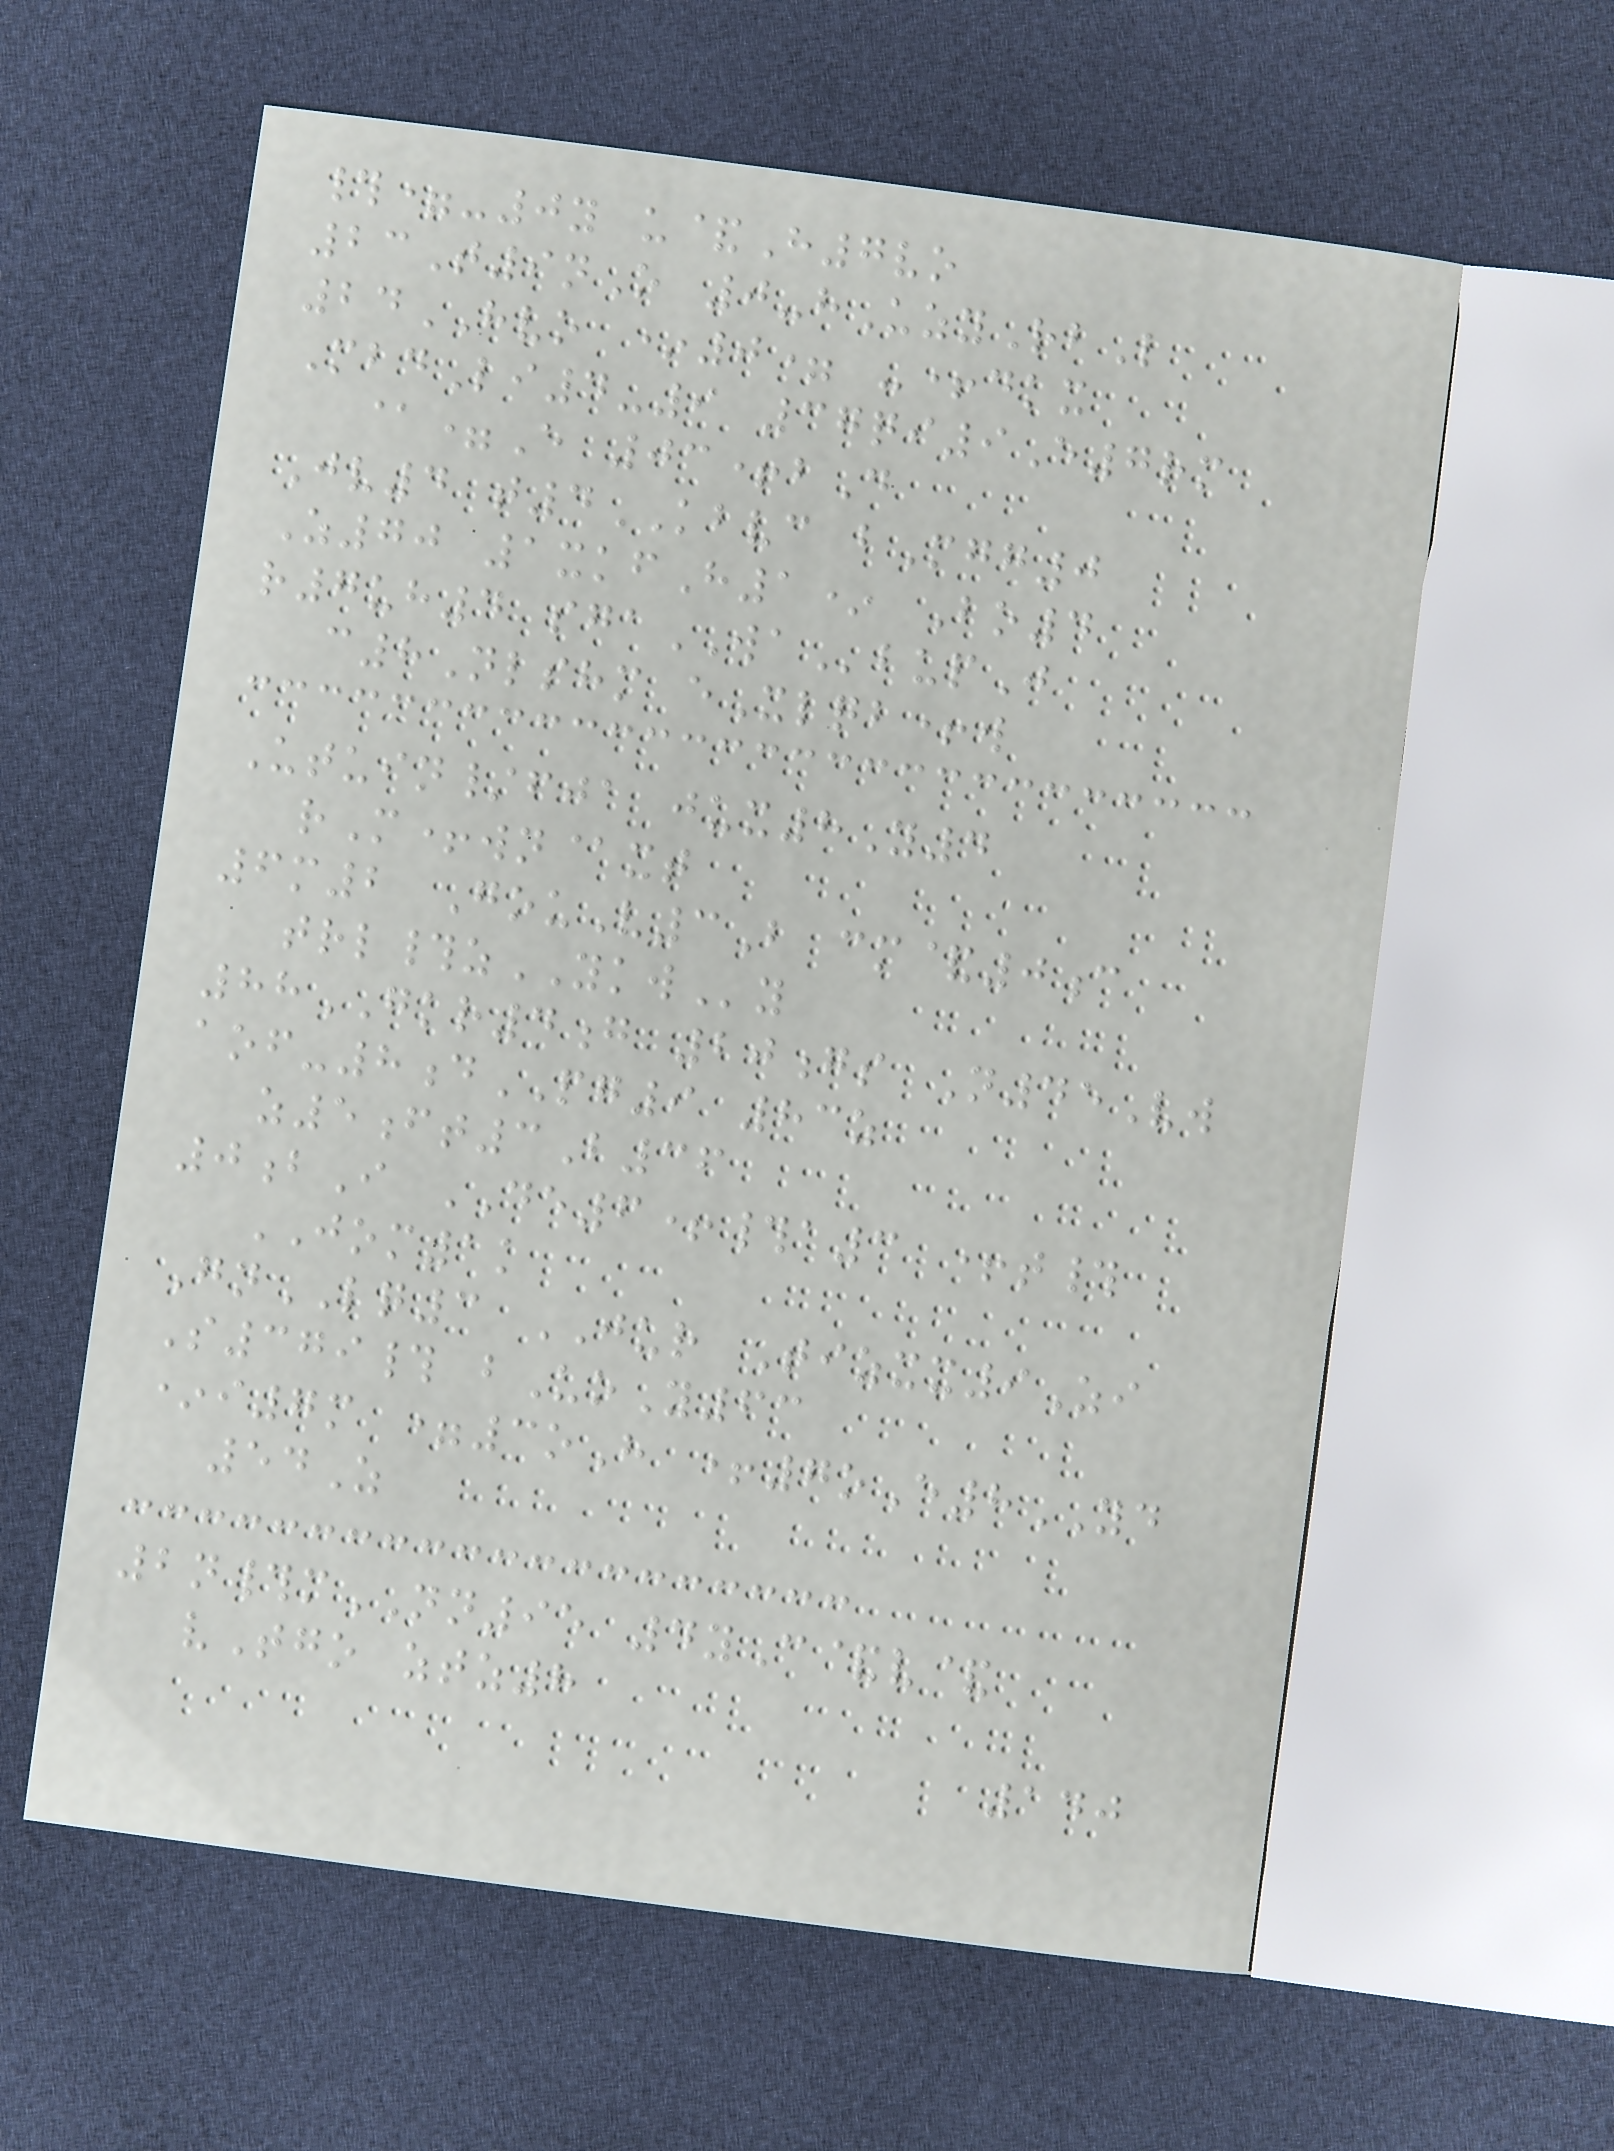#=-0y u&H7vo
23T9nO 0-hUzyRbL
24HVO *0= -+dkx
MbdLi4-9 37qi9E7rm
@=E 03+bD
Jv4 t4KBVC bMgg0
Z70 1xkfH1* Bo4
r7uh4 sgaWAbupJ
c8Nlshm eXlqb+w
Utuin/fja jux8Y4
rM+wn@xt
6m2 GouV3B cm&0c
trl#zYKWy
88GKR4g 20gs N45Vw
aof-8dPG9 83z
z5ft3B36
0bI DE6+#a3 +t#
JOM1k
GnLQ3 JUR Tizxx9Zi
S379# bUoY63
*i7m =3oH +7oE8YD
54Z
2n#mNN95 4yC&v&
vTgo ztz8
140
